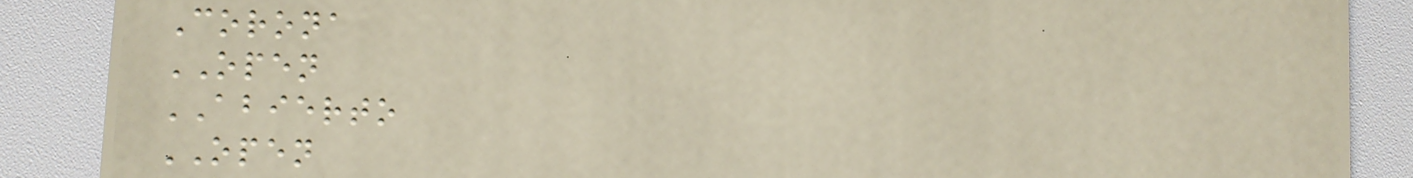Corona
OPEN
ABIERTO
OPEN
